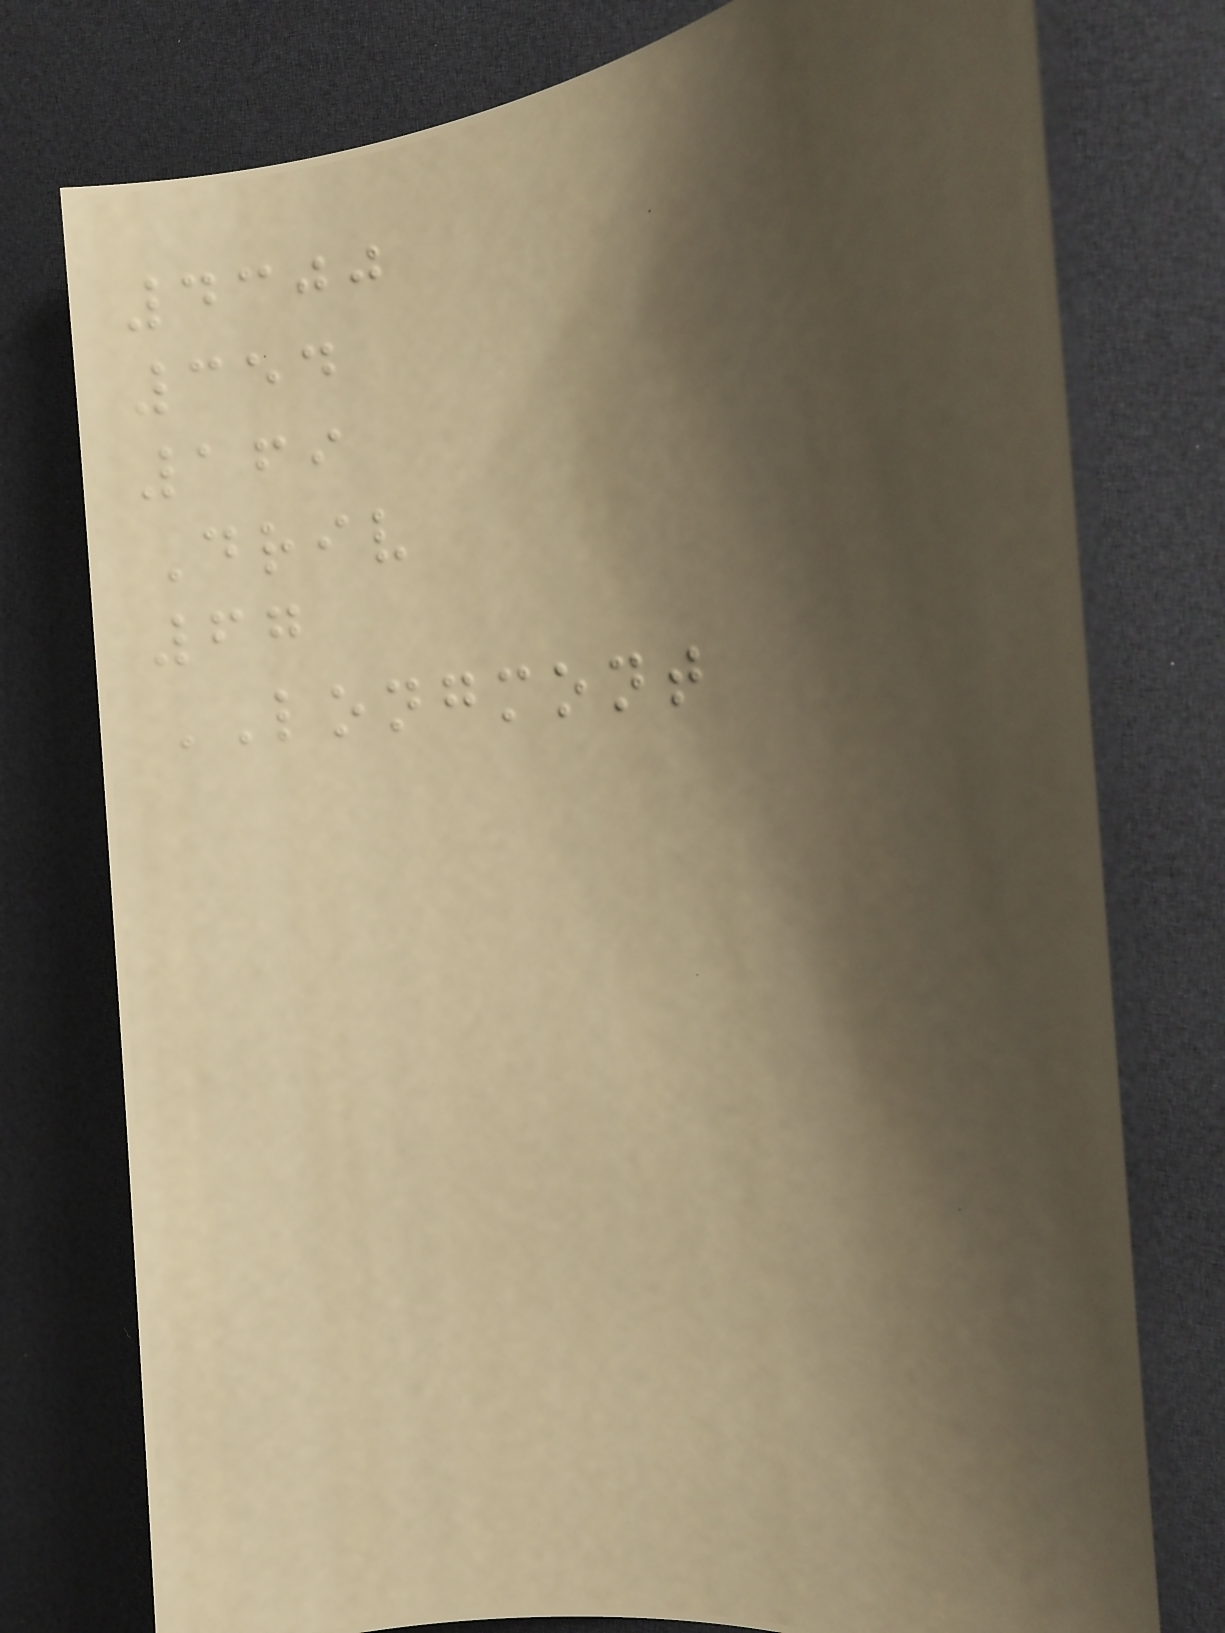4300
354
169
Driv
67
LONGMONT
